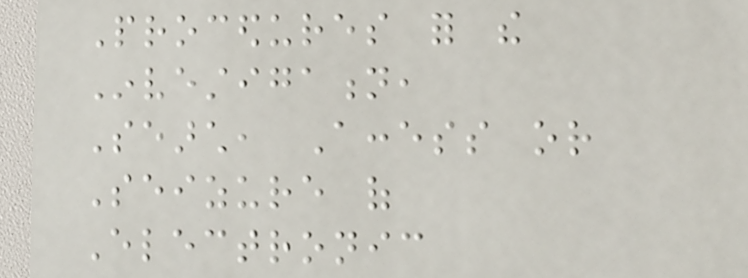Procedures for the
Investigation,
Search, Access or
Seizure of
Electronic
